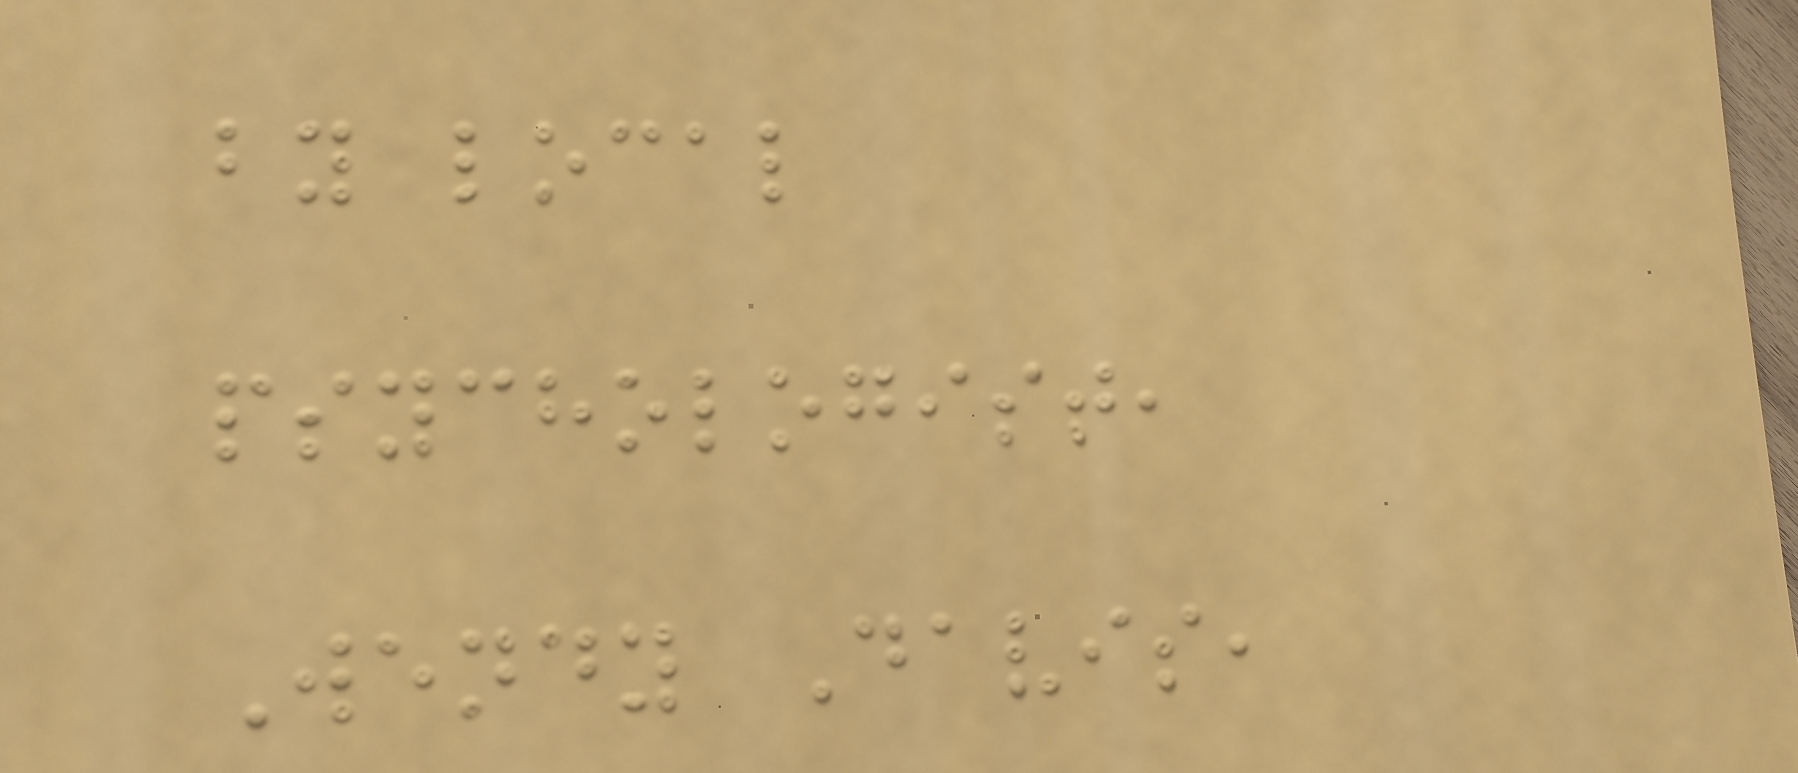by local
psychologist,
Wendy Davis,
